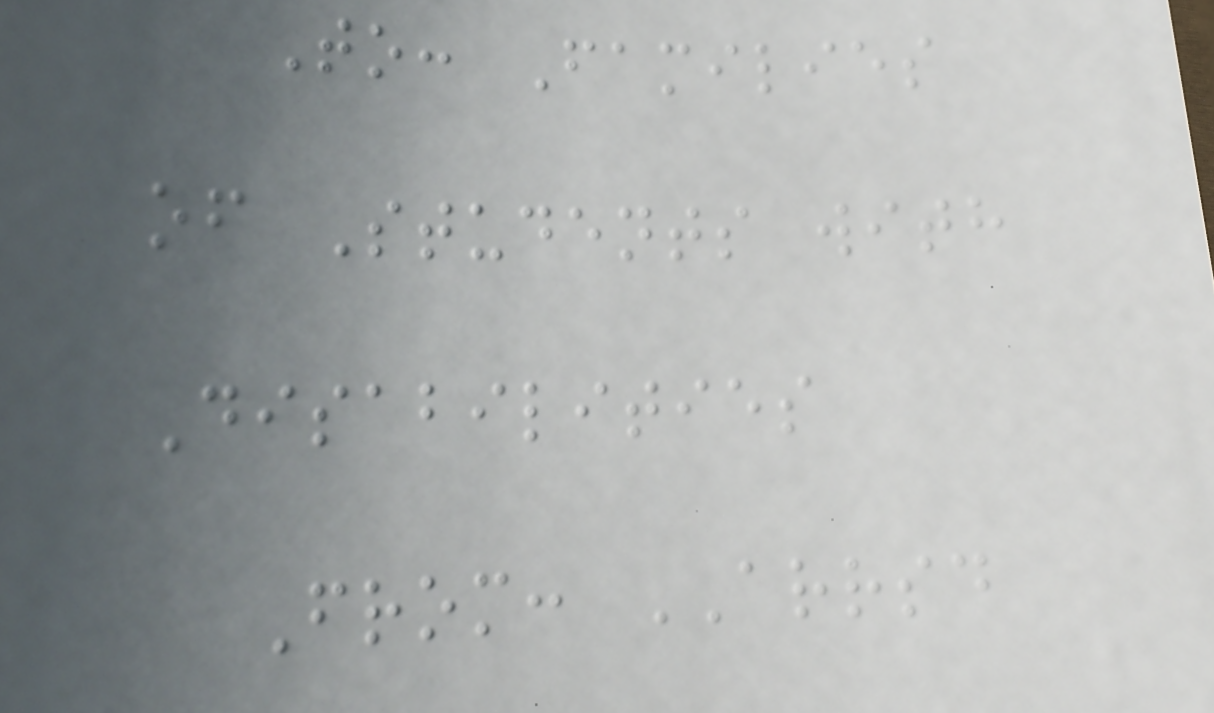To: Families
of Students with
Disabilities
From: ARRSD
